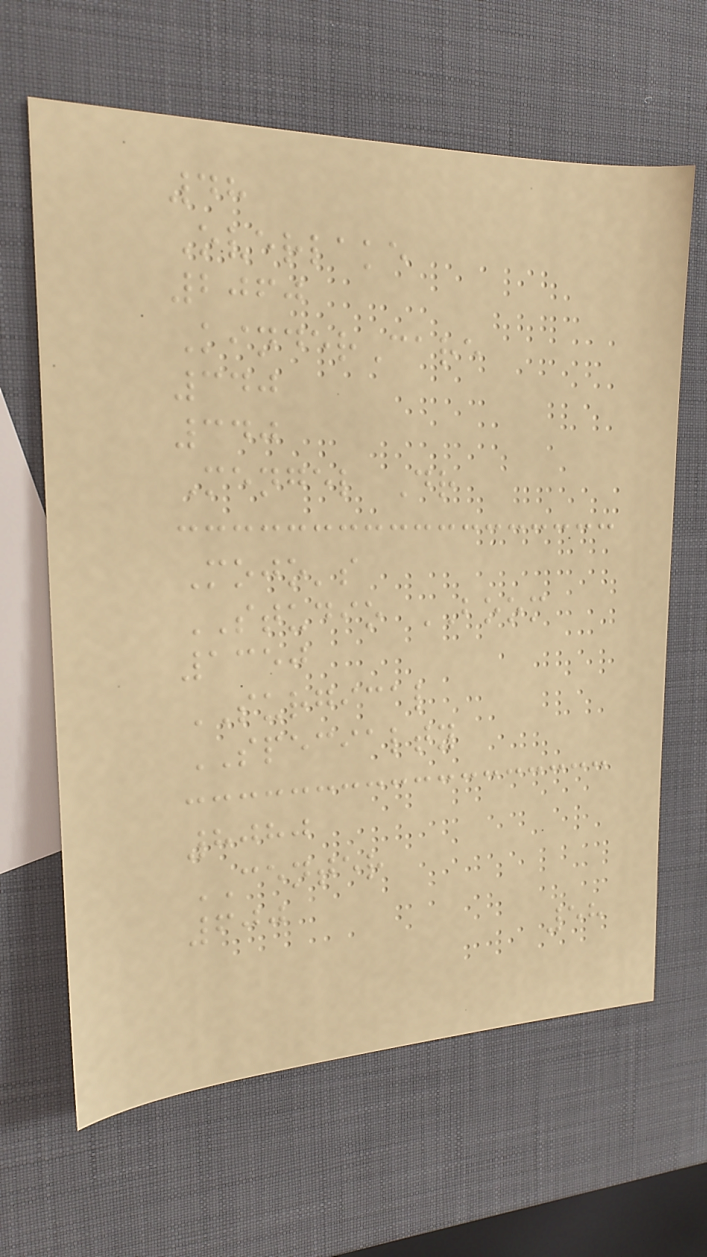48
Overlake
2060
KinderCare
340
340
Mengel Dr
Mojo's
STUDIO BOOM
1350
SURGICAL
SPECIALTY
8080
CENTER
600
58
